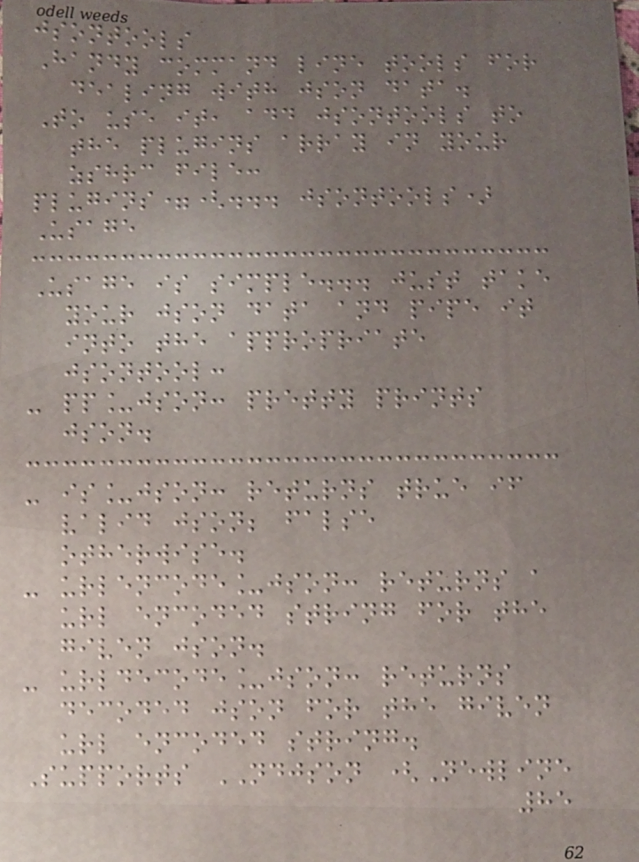jsontools
Handy command line tools for
dealing with json data.
To use it, add jsontools to
the plugins array in your
zshrc file:
plugins=(... jsontools)
Usage
Usage is simple... just take
your json data and pipe it
into the appropriate
jsontool:
- pp_json: pretty prints
json.
- is_json: returns true if
valid json; false
otherwise.
- urlencode_json: returns a
url encoded string for the
given json.
- urldecode_json: returns
decoded json for the given
url encoded string.
Supports NDJSON (Newline
85
